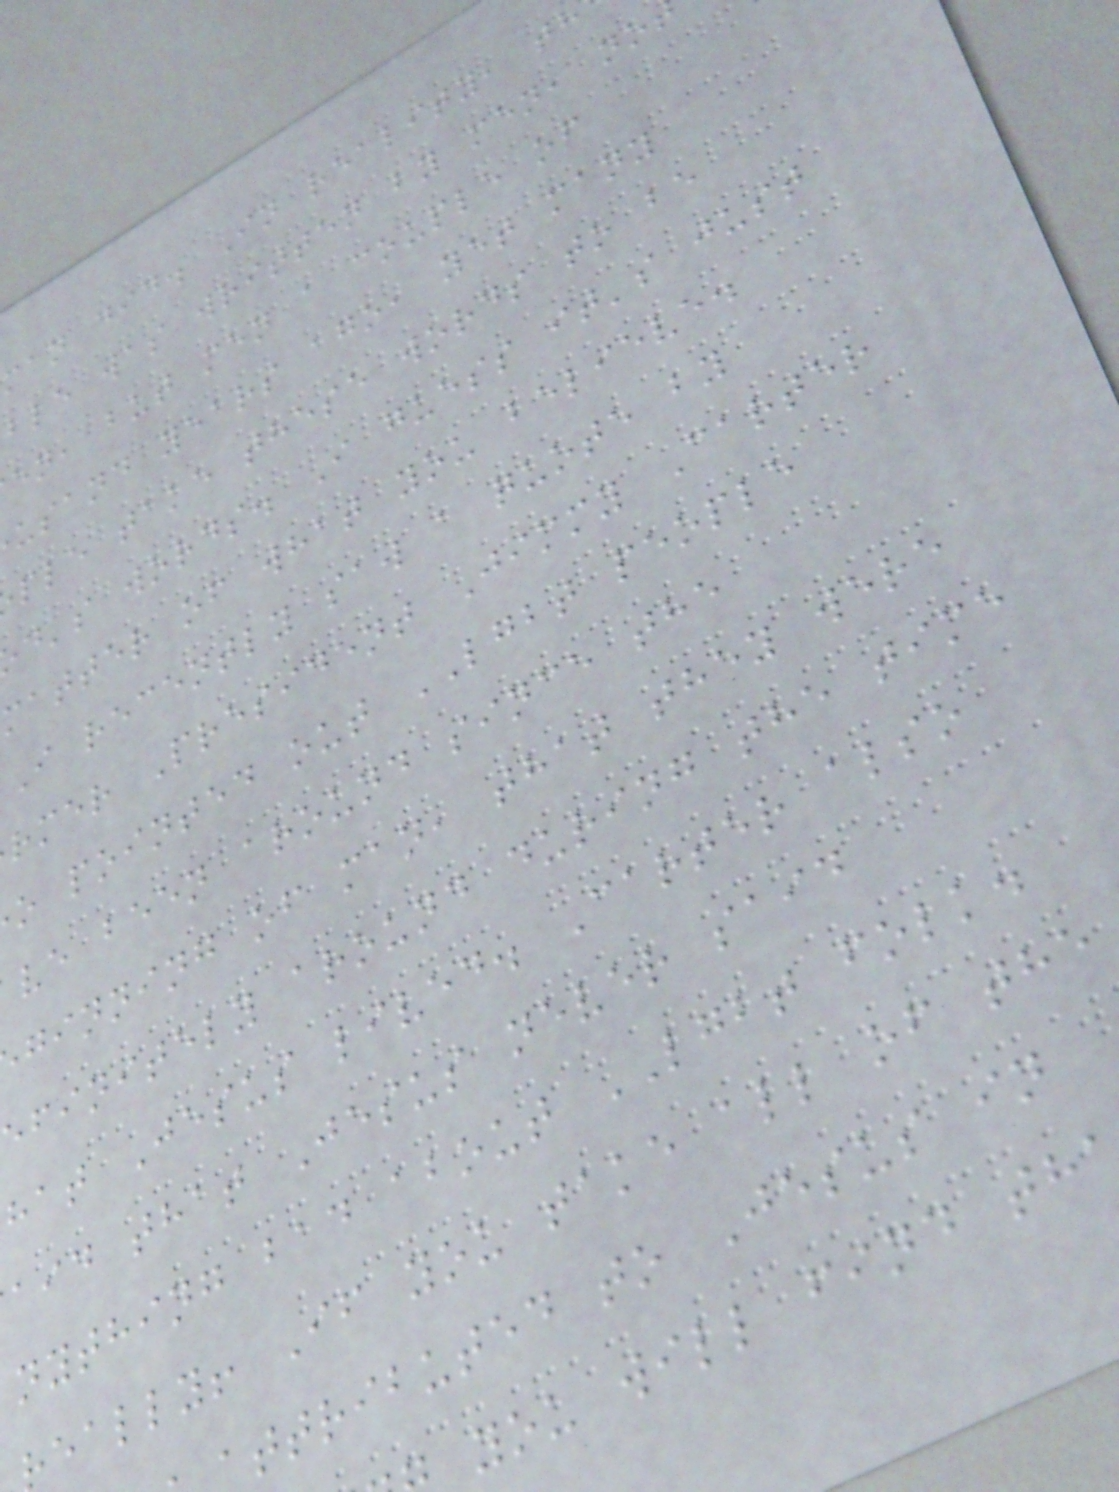man did. In reality, th
ble was written by men, no
en, but men a couple of
usand years ago, yet many
ple take these words to be
d's words. I guess it's just
matter of what you believe.
I recently saw a quote by
rmer President Jimmy Carter
o pointed out LGBT people
ve been around since the
ginning of man, that they were
efinitely around during the time
hat Jesus lived. Carter also
aid that Jesus never said
nything bad about LGBT folk.
eally! If you take all of the
ttributed to Jesus in
you will find th
